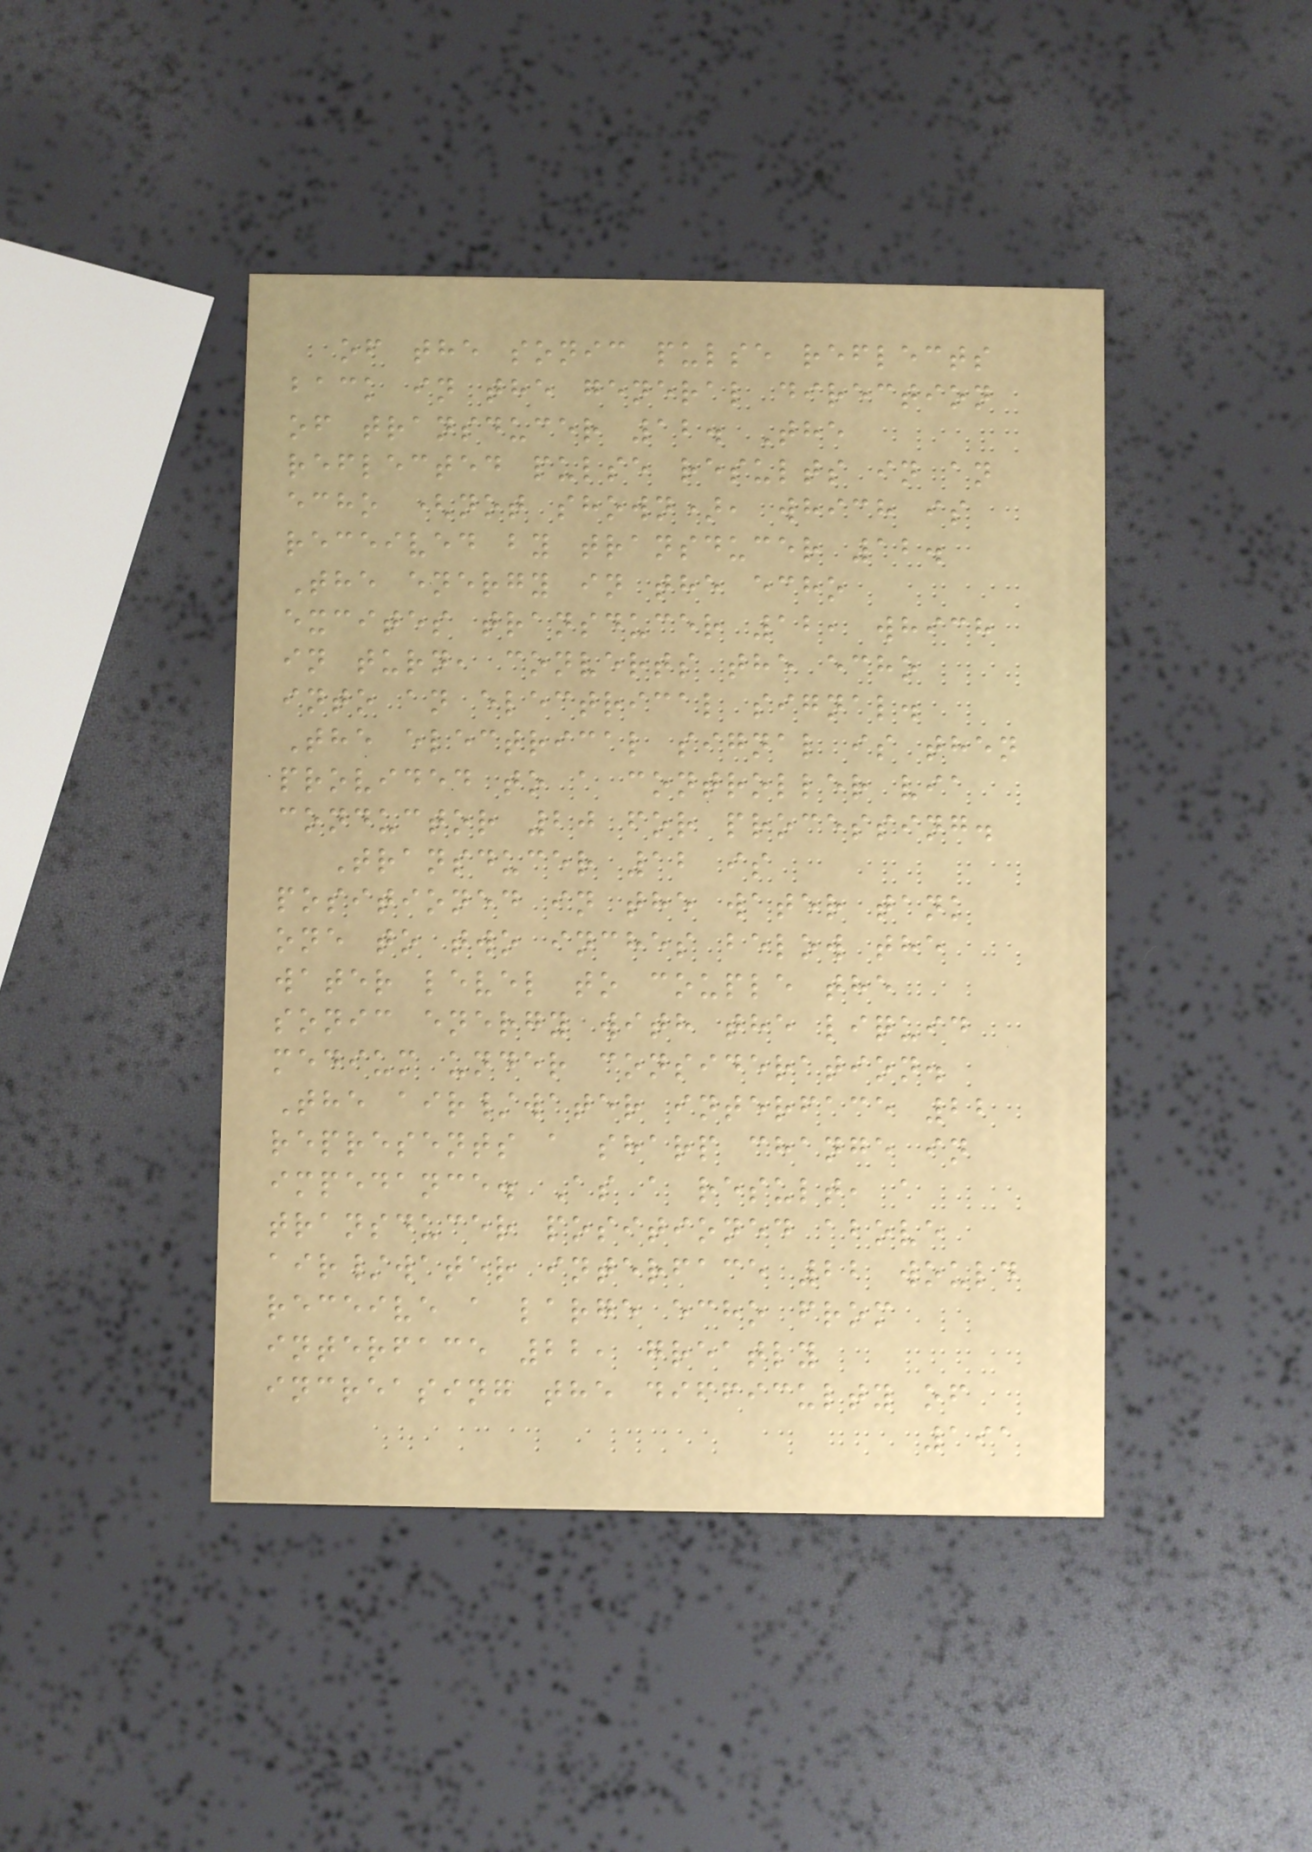of the sonic pulse reflects
back in the general direction
of transducer 12. The
reflected pulse results in an
echo (not shown), which is
received by transducer 12.
The energy in the echo
excites transducer 12, which
in turn, converts the echo
into an electrical signal.
The electrical signal is then
provided to a controller via
conductor 20 for processing.
Transducer 12 is
positioned in the water tank
one to two inches below the
water level to couple the
sonic energy with the liquid
medium under consideration.
The air/water interface 22
represents a sharp change in
impedance. As a result, a
transducer positioned above
air/water interface 22 would
receive a large echo from
interface 22, greatly
increasing the difficulty of
191
